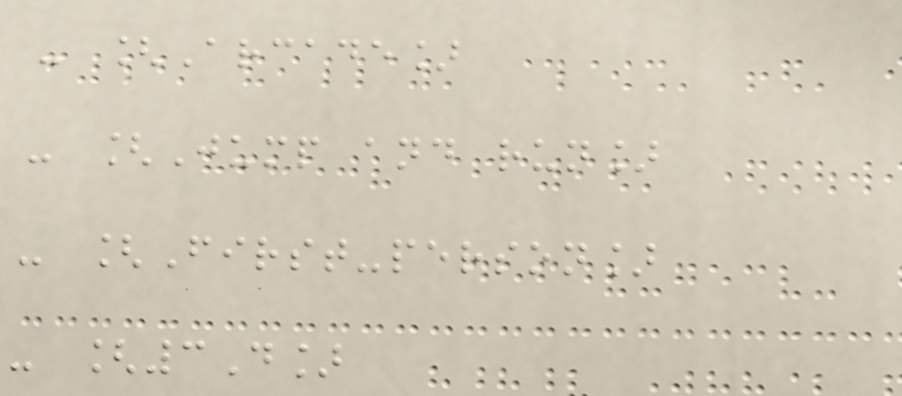- [Arcade]
- [Jump and run]
- [First-person]
- [3D]
